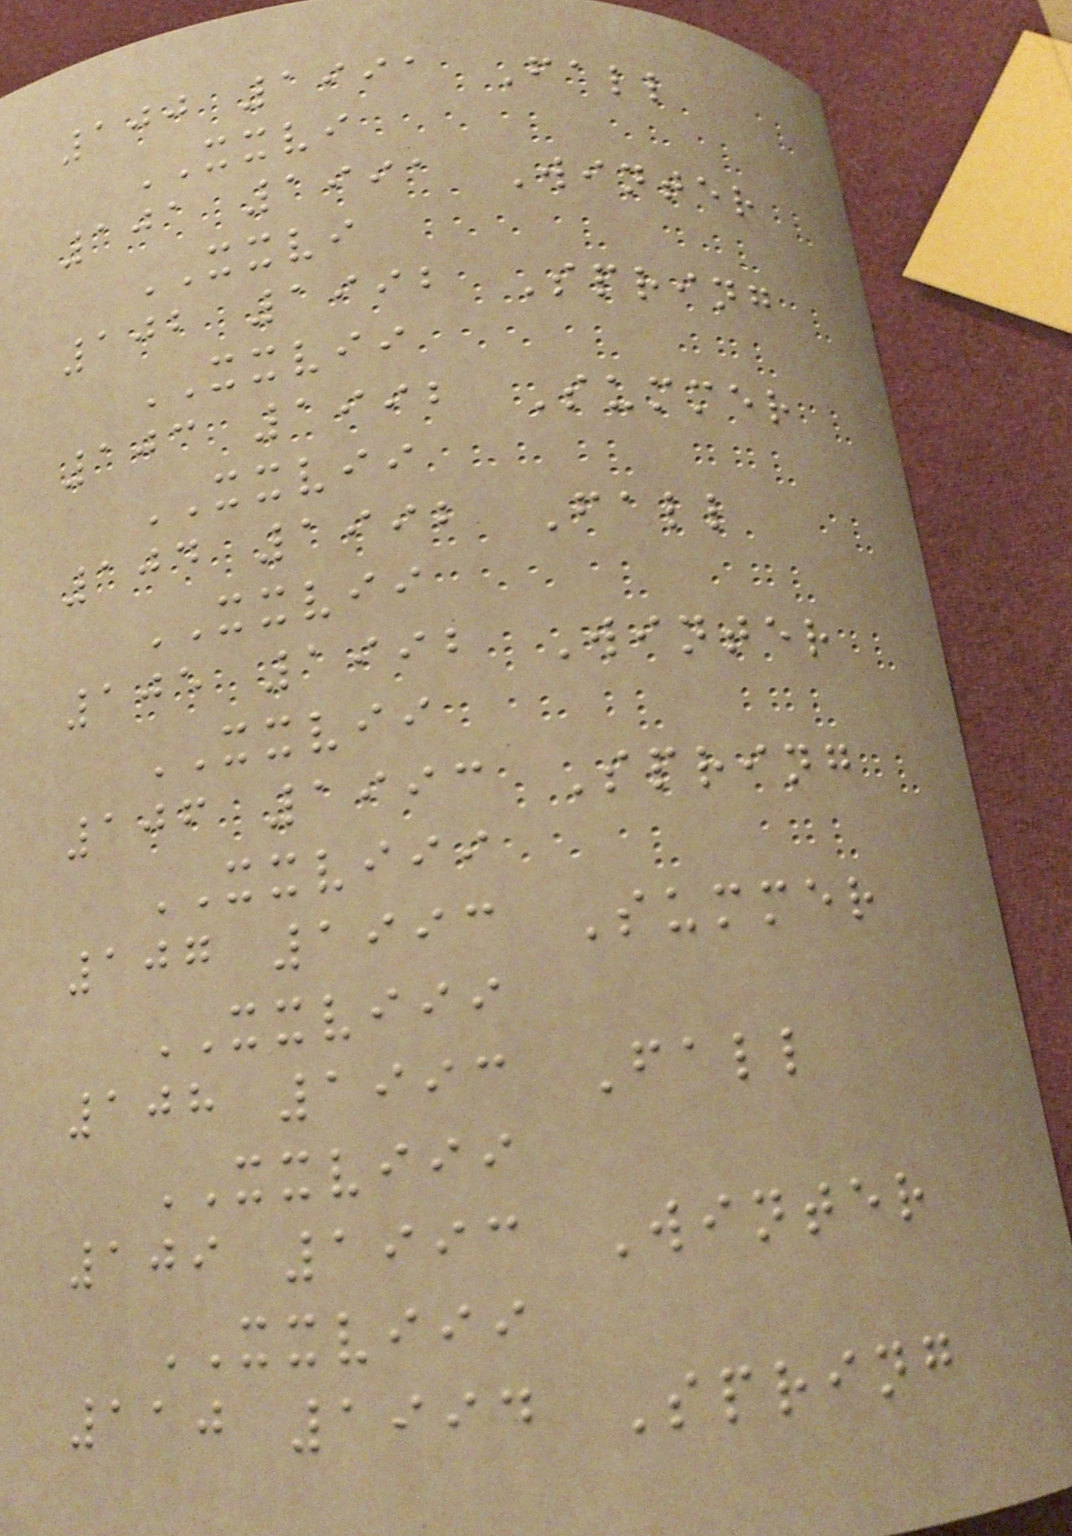100 1991 Fall
XXVI
101 1991 Winter
XXVI
102 1992 Spring
XXVII
103 1992 Summer
XXVII
104 1992 Fall
XXVII
105 1992 Winter
XXVII
106 1993 Spring
XXVIII
107 1993 Summer
XXVIII
108 1993 Fall
XXVIII
109 1993 Winter
XXVIII
110 1994 Spring
